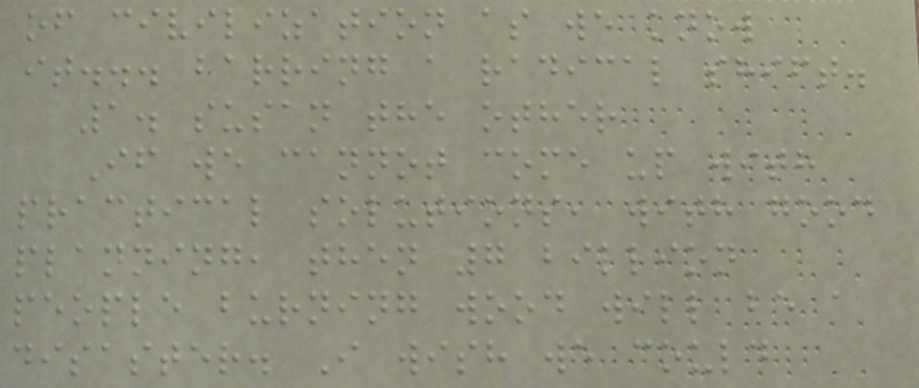of civilization as we know
it... barring a radical shift.
1. susan the other
If we cannot come up with
practical solutions, with good
planning, then 7 billion
people burning wood will be a
disaster. I wish we could
